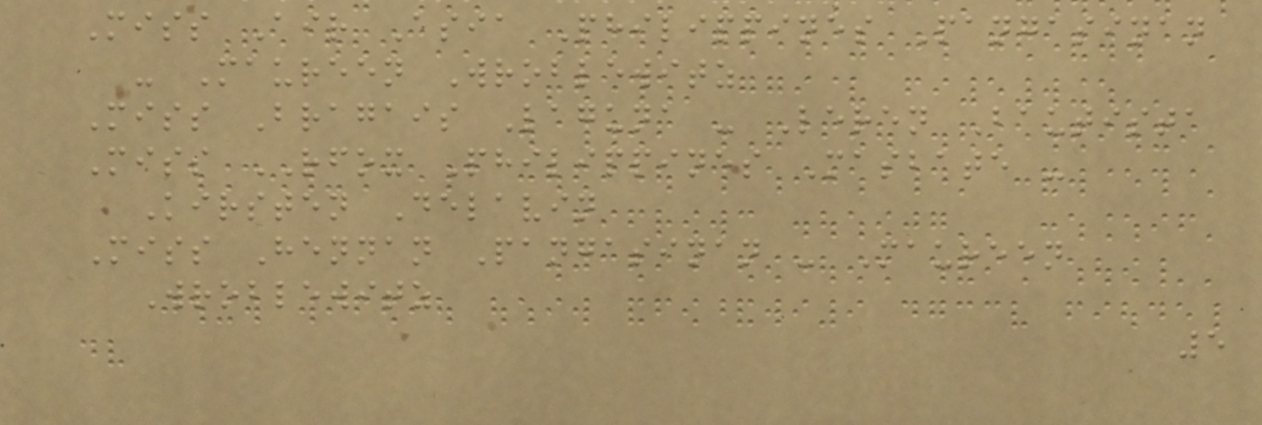Miss Air Asia Philippines Pangasinan
- Maureen Wroblewitz
Miss Bragais Laguna - Leren Bautista
Miss RFOX Philippines Masbate -
Kirsten Delavin
Miss Hennan Pangasinan - Maureen
Wroblewitz
5
